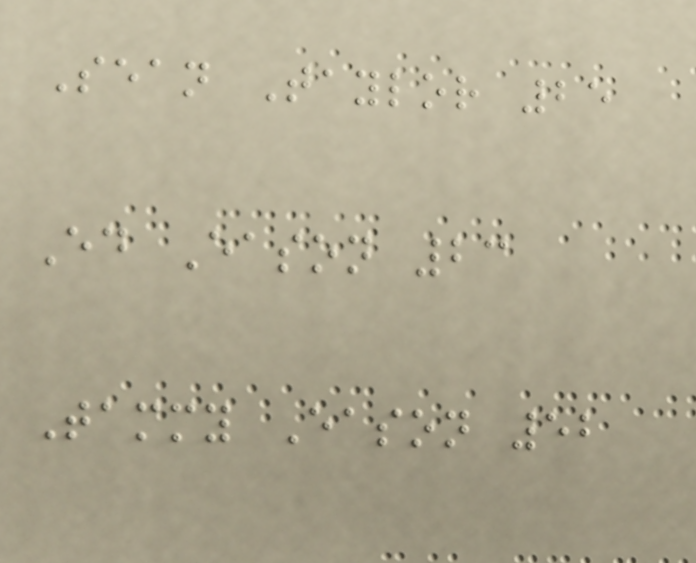Sean Taylor 25
Ed Eason 23
Tammy Eason 52
